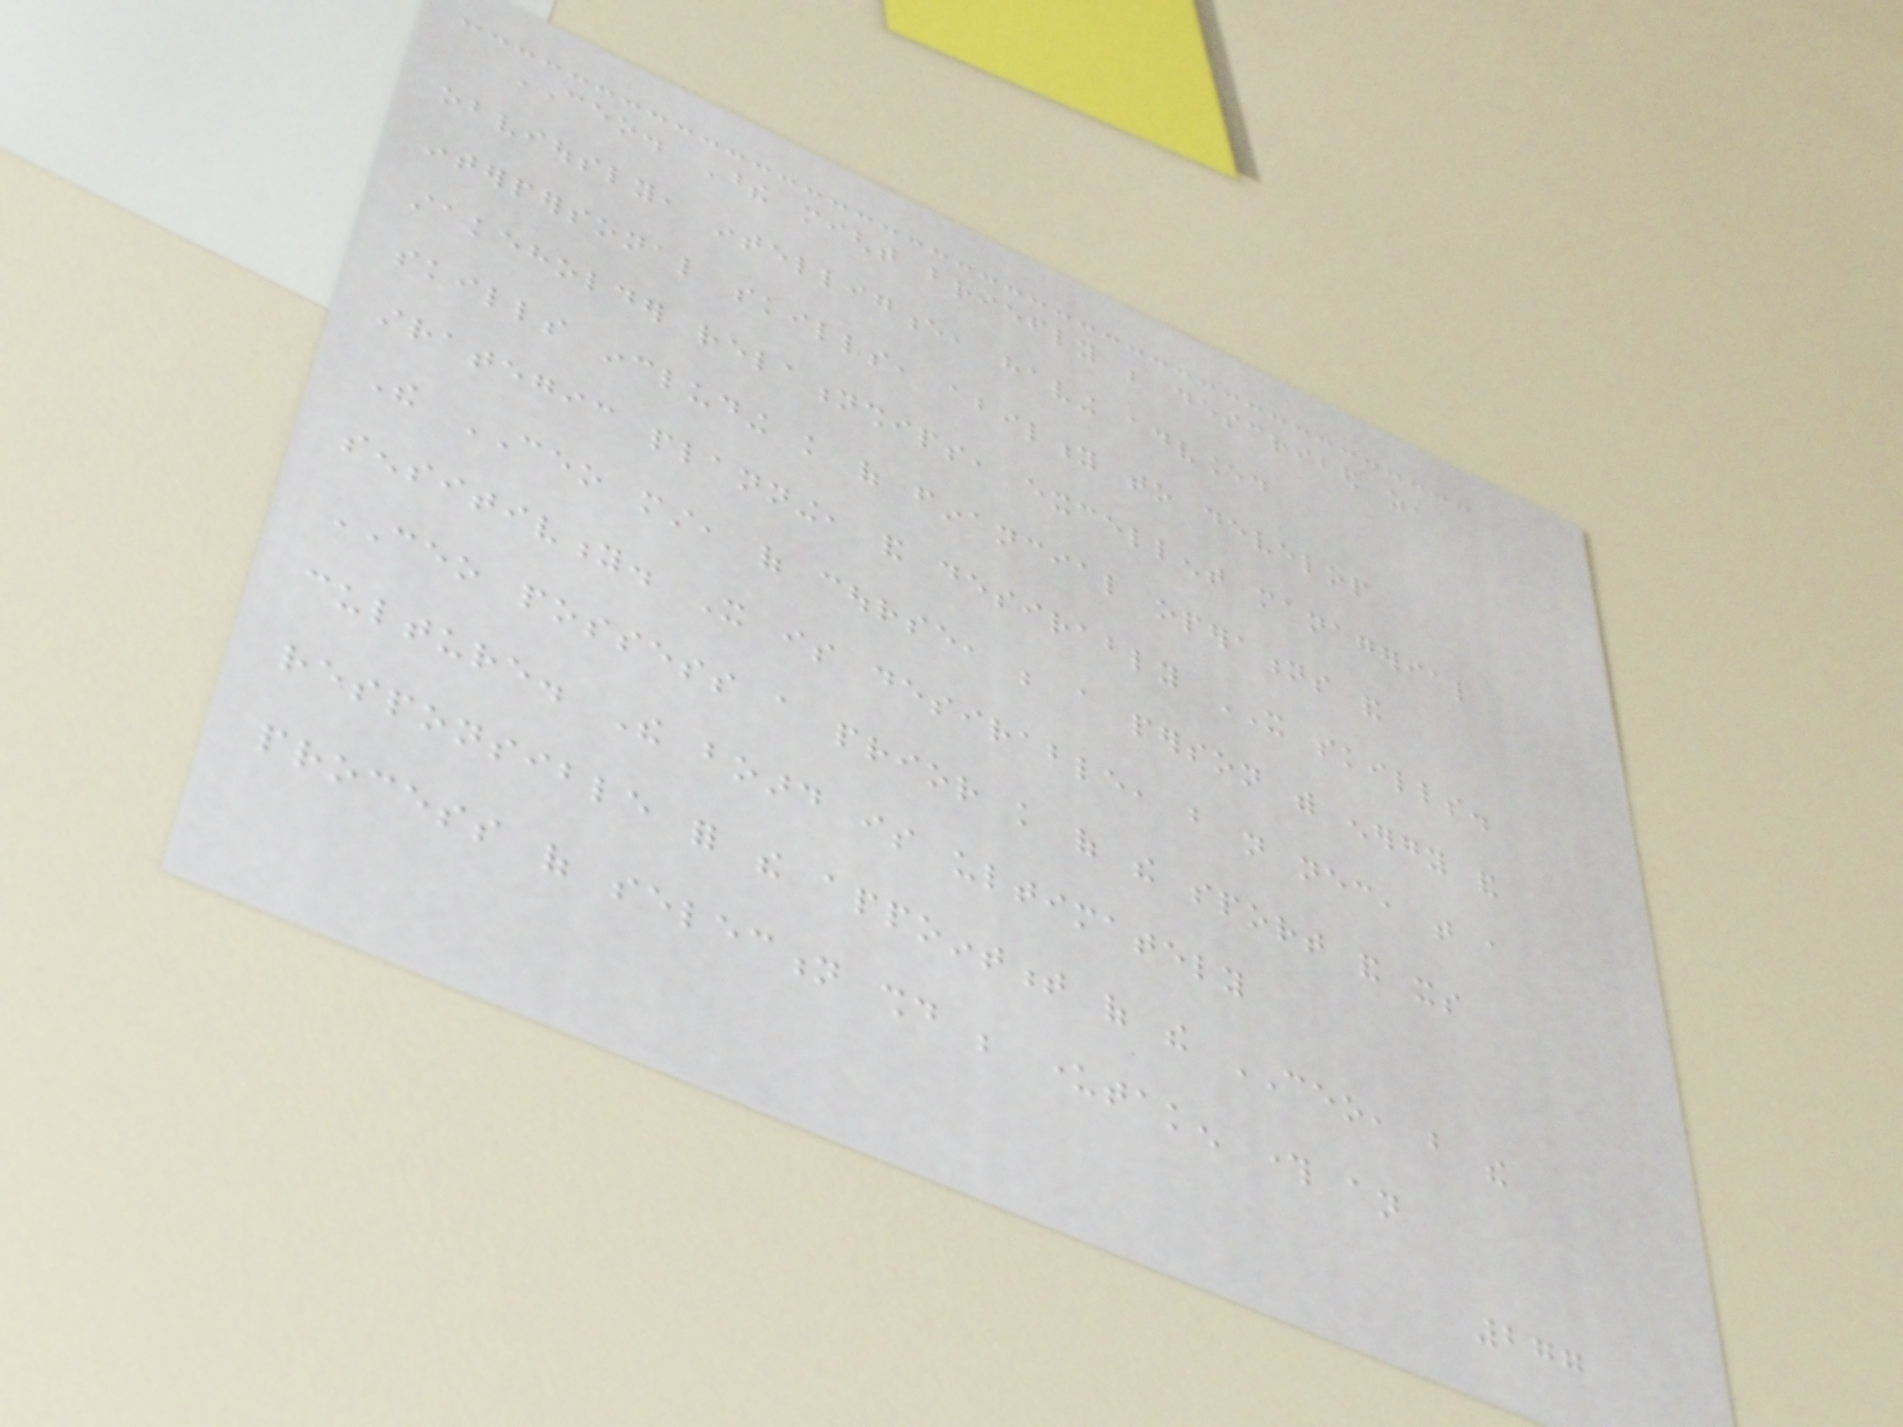CEO. These might briefly be described as,
obviously, intelligence, having advanced
interpersonal skills, ability to develop
stakeholder relationships, excellent managerial
skills including knowledge of financial operations and
strategic planning, and desirably IT skills.
The CEO must, of course, be a person with energy and
sensitivity. It is desirable, but not necessary, that a
CEO possess a prior knowledge of the sport and its
culture. The board is ultimately
responsible for the appointment of the CEO, but the
process of selection should be undertaken through an
277
